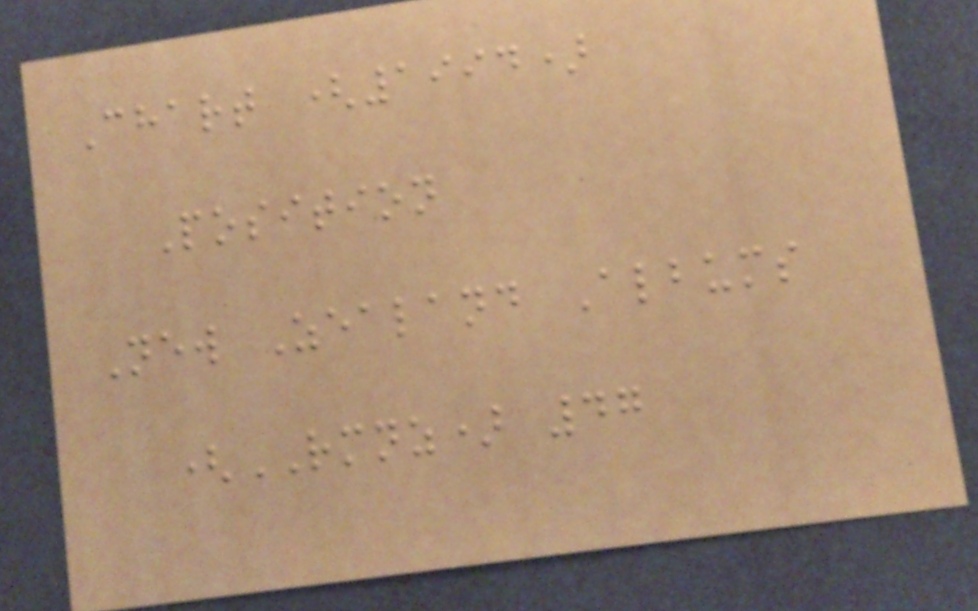Chart (1994)
Position
New Zealand Albums
(RMNZ) 47
